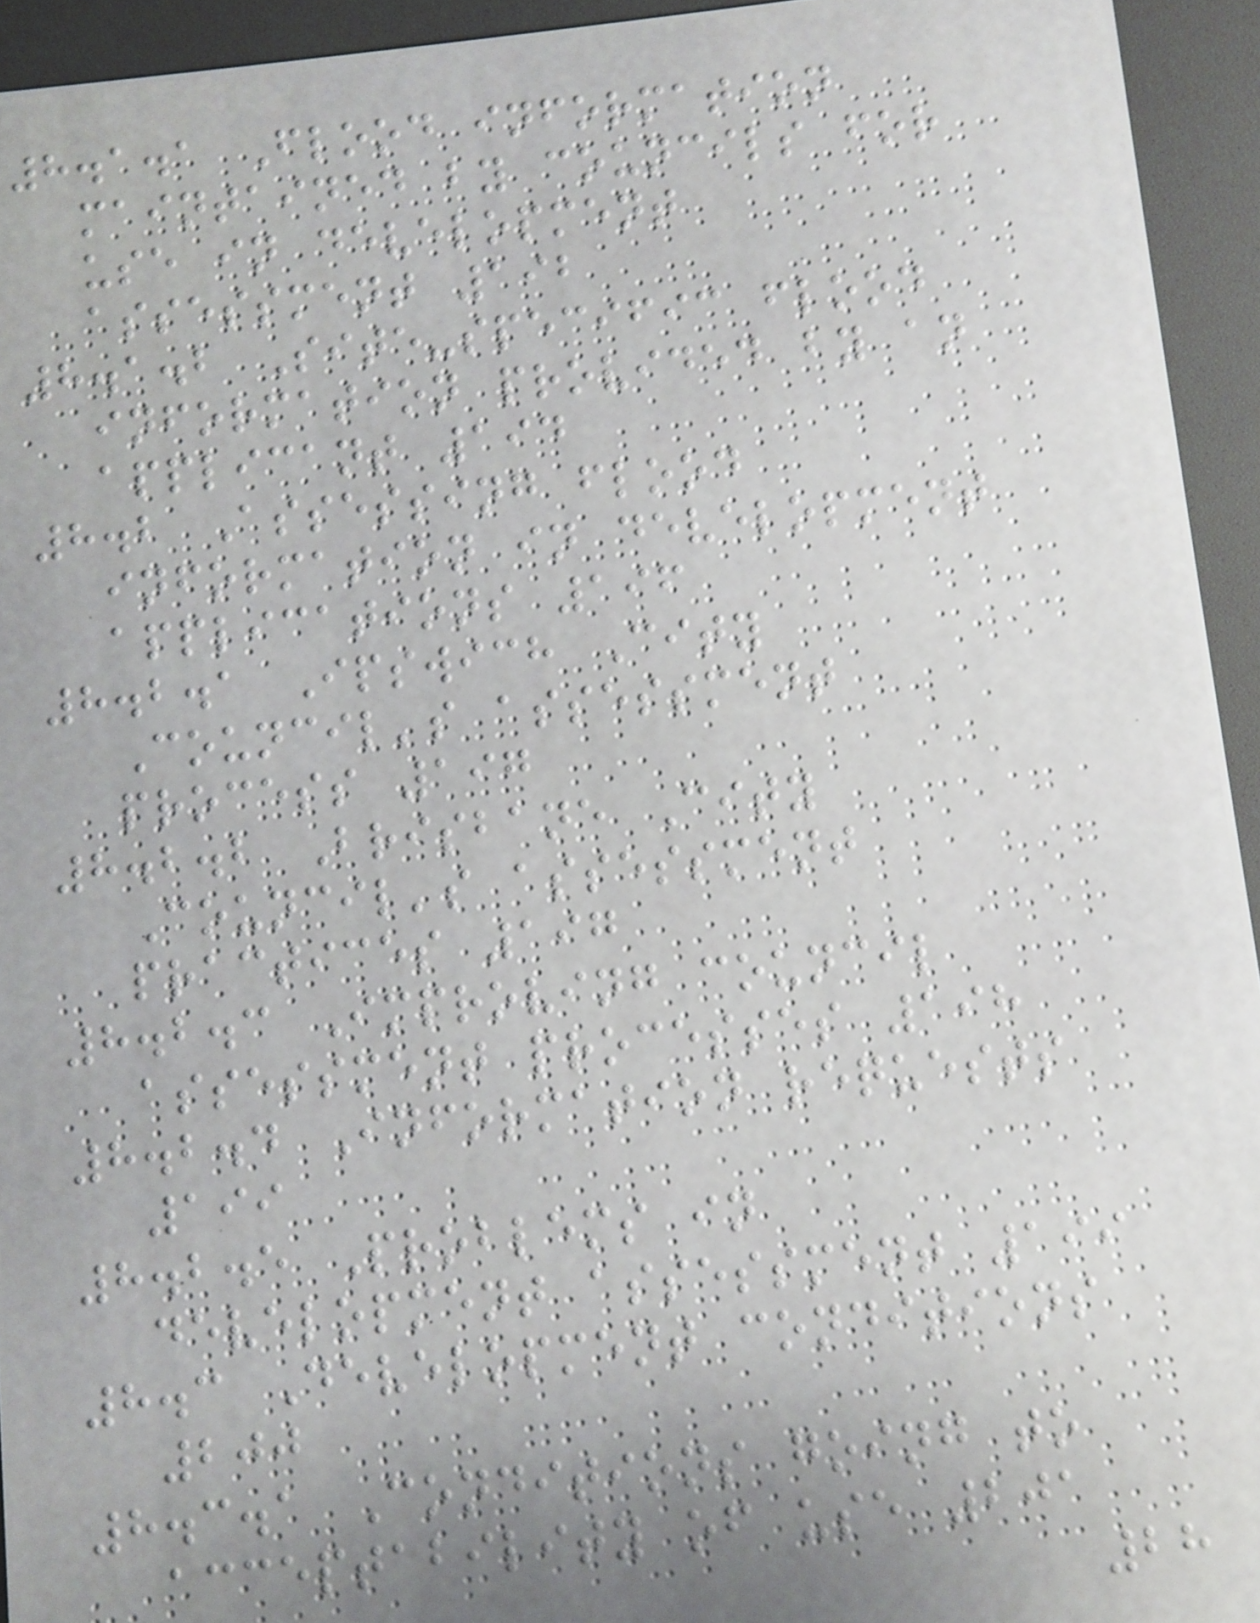8.1.1 Flood information
maintained by councils for
use in development
assessment 192
8.1.2 Site-specific flood
information provided by an
applicant 194
8.2 Assessing flood
information in development
applications 196
8.2.1 Ipswich City
Council's assessment
process 197
8.2.2 Brisbane City
Council's assessment
practices 197
8.2.3 Improving council
assessment processes 198
8.2.4 Information requests
199
8.2.5 Problems in
development assessment 199
8.3 Development conditions
200
8.3.1 Conditions going to
acceptability of use 201
28
